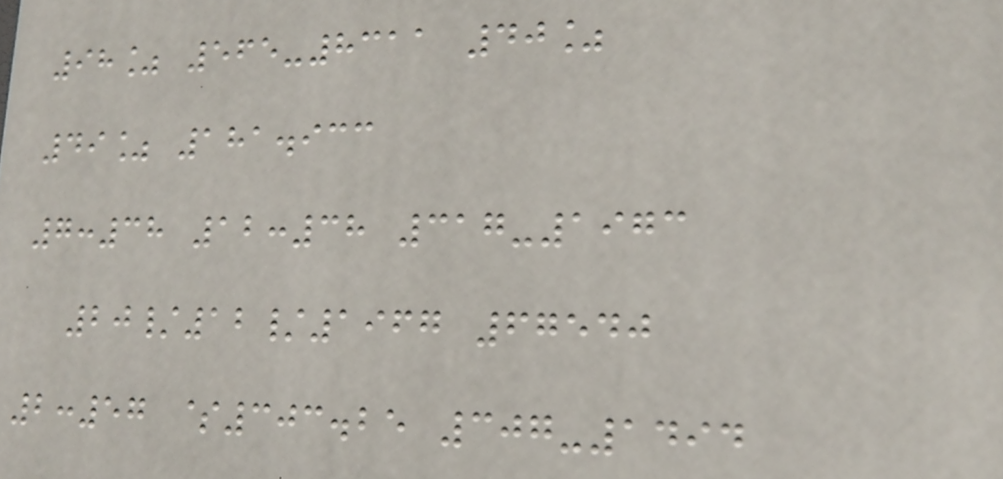98% 565-8311 40%
49% 181.933
7:38 12:38 317-1973
20/12/1967 67540
2:57 $303.25 307-1494
